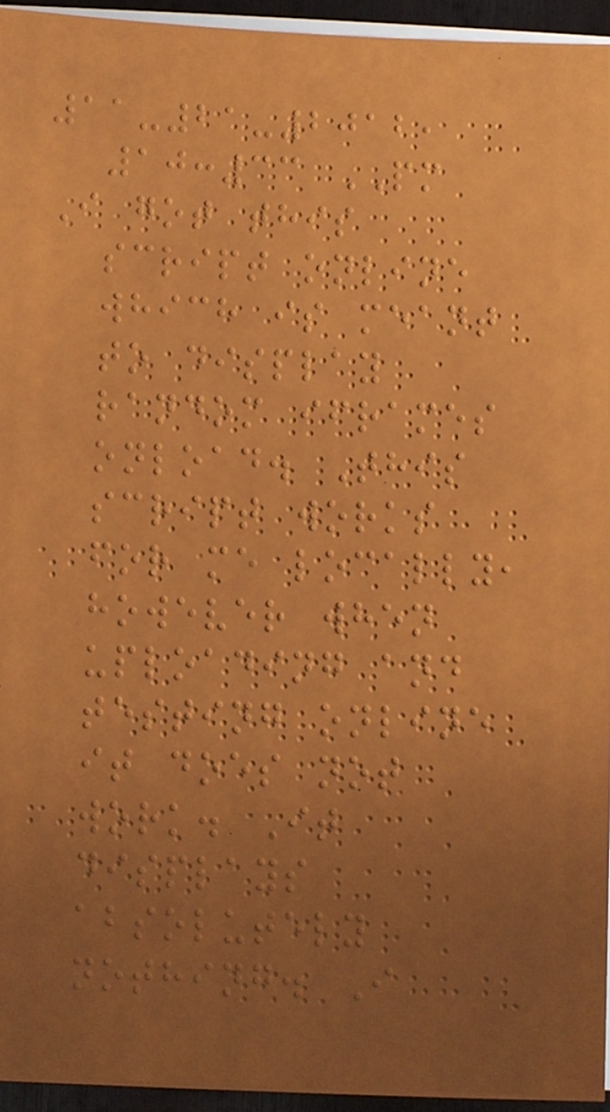11-21-2012,
10:33 PM
I got this
script online
which is meant
to display
random iframes
onload. This
script works
for me locally,
however when
uploading and
testing online
it does not
work. It
displays
absolutely
nothing. I
